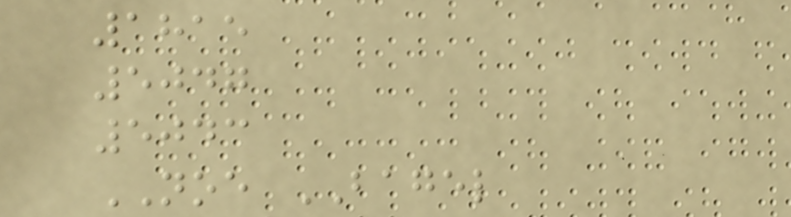1815
5047
5043
NOE BAGEL
